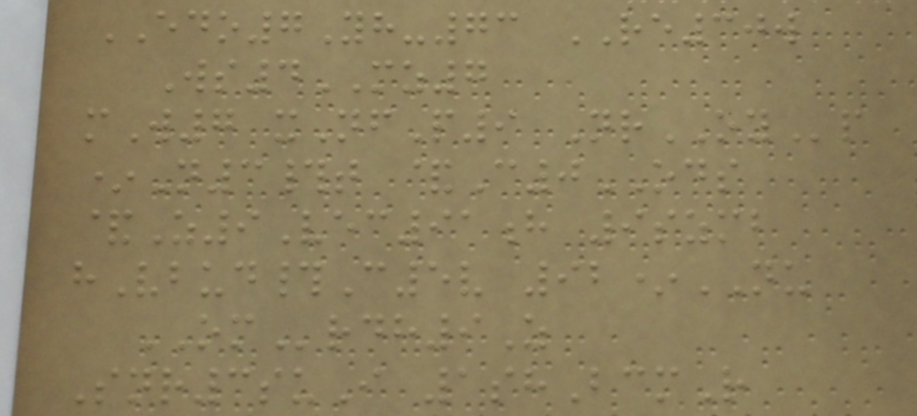EDO7Yh-73 RE30w
Ws4MZ7
mW7 xNfP9 NrOYp
*N3#t &C0ODS
&Z9Vec91h 9szmb
hVbud#C5v 92*NU
OMrdh9Z
Snr3suI 1shBcmR
